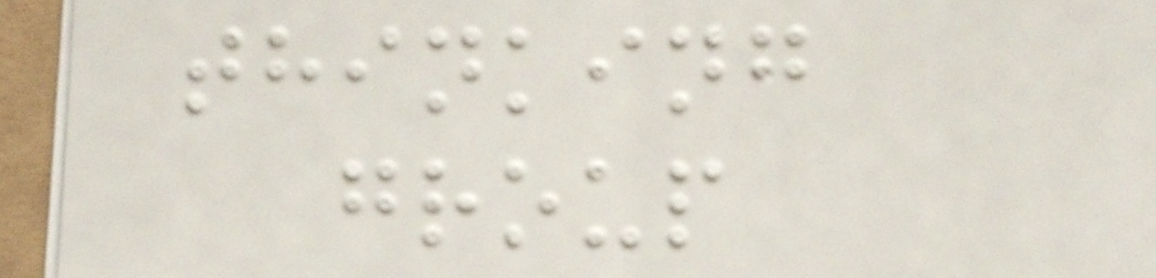thinking
group
